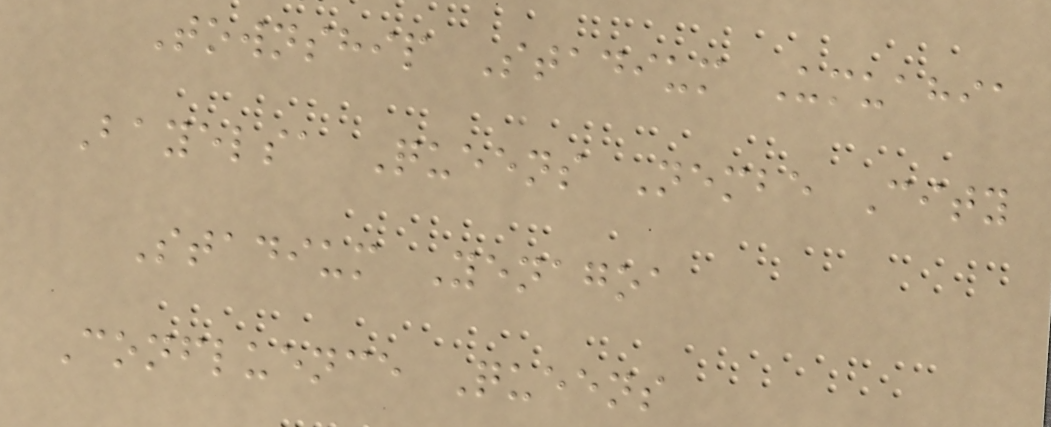Township Stadium Umuahia
Bayelsa Queens Nembe City
Stadium Yenagoa
Confluence Queens
